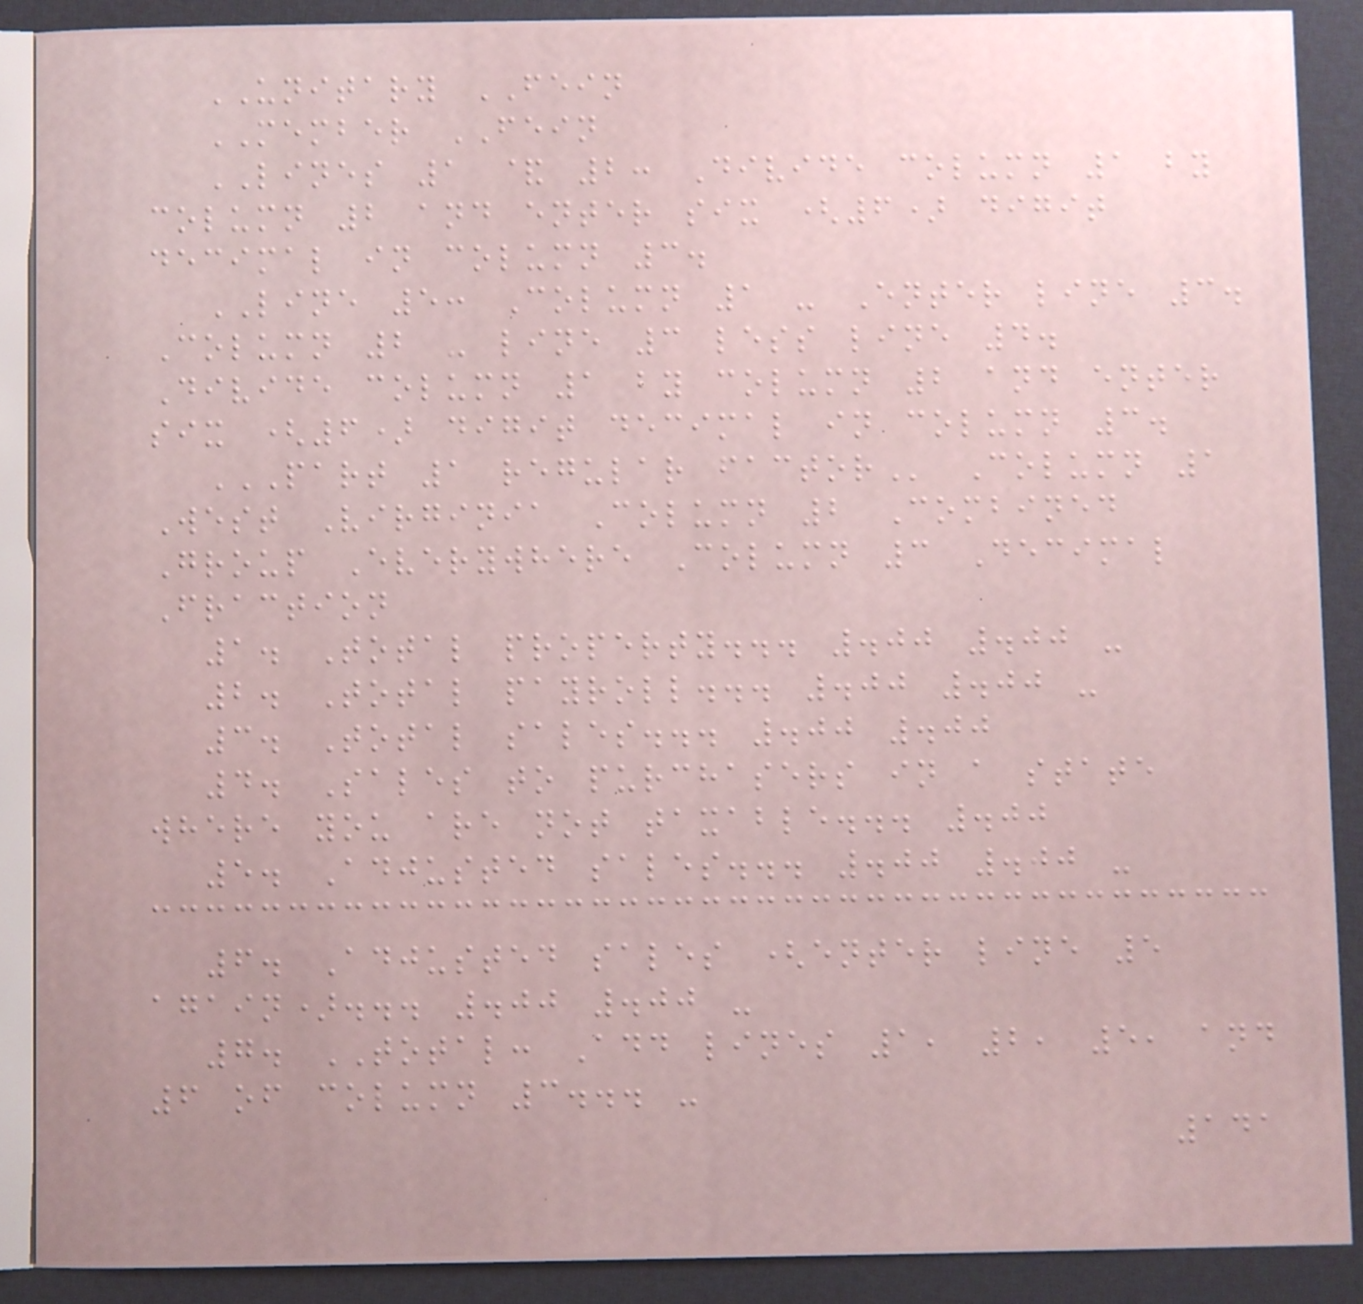UNITARY FEIN
MEMBER FEIN
LINES 1 & 2: Divide column 1 by
column 2 and enter six (6) digit
decimal in column 3.
LINE 5: Column 1 - Enter line 3.
Column 2 - line 3 less line 4.
Divide column 1 by column 2 and enter
six (6) digit decimal in column 3.
PART 1 REGULAR FACTOR Column 1
West Virginia Column 2 Combined
Group Everywhere Column 3 Decimal
Fraction
1. Total property... .00 .00 -
2. Total payroll... .00 .00 -
3. Total sales... .00 .00
4. Sales to purchasers in a state
where you are not taxable... .00
5. Adjusted sales... .00 .00 -
6. Adjusted sales (enter line 5
again)... .00 .00 -
7. TOTAL: Add lines 1, 2, 5, and
6 of column 3... -
141
